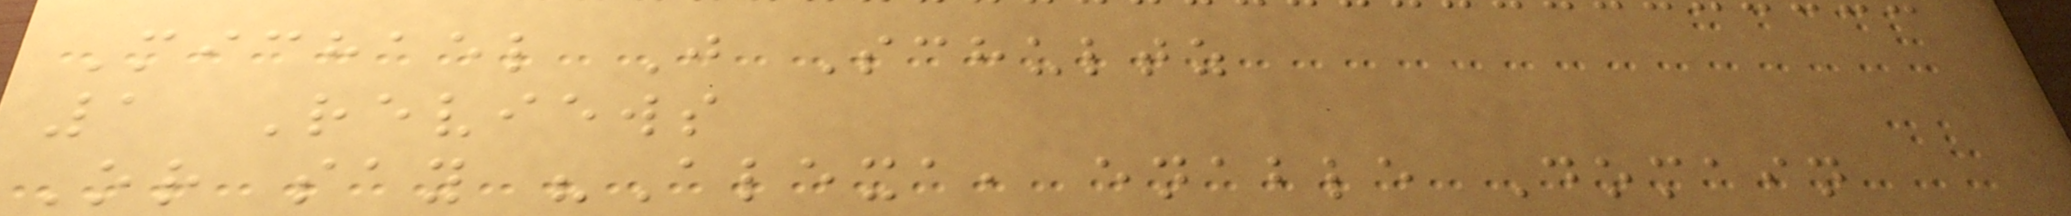Michael J Schultz
1 Reviews
Or say "Alexa, enable Domain
